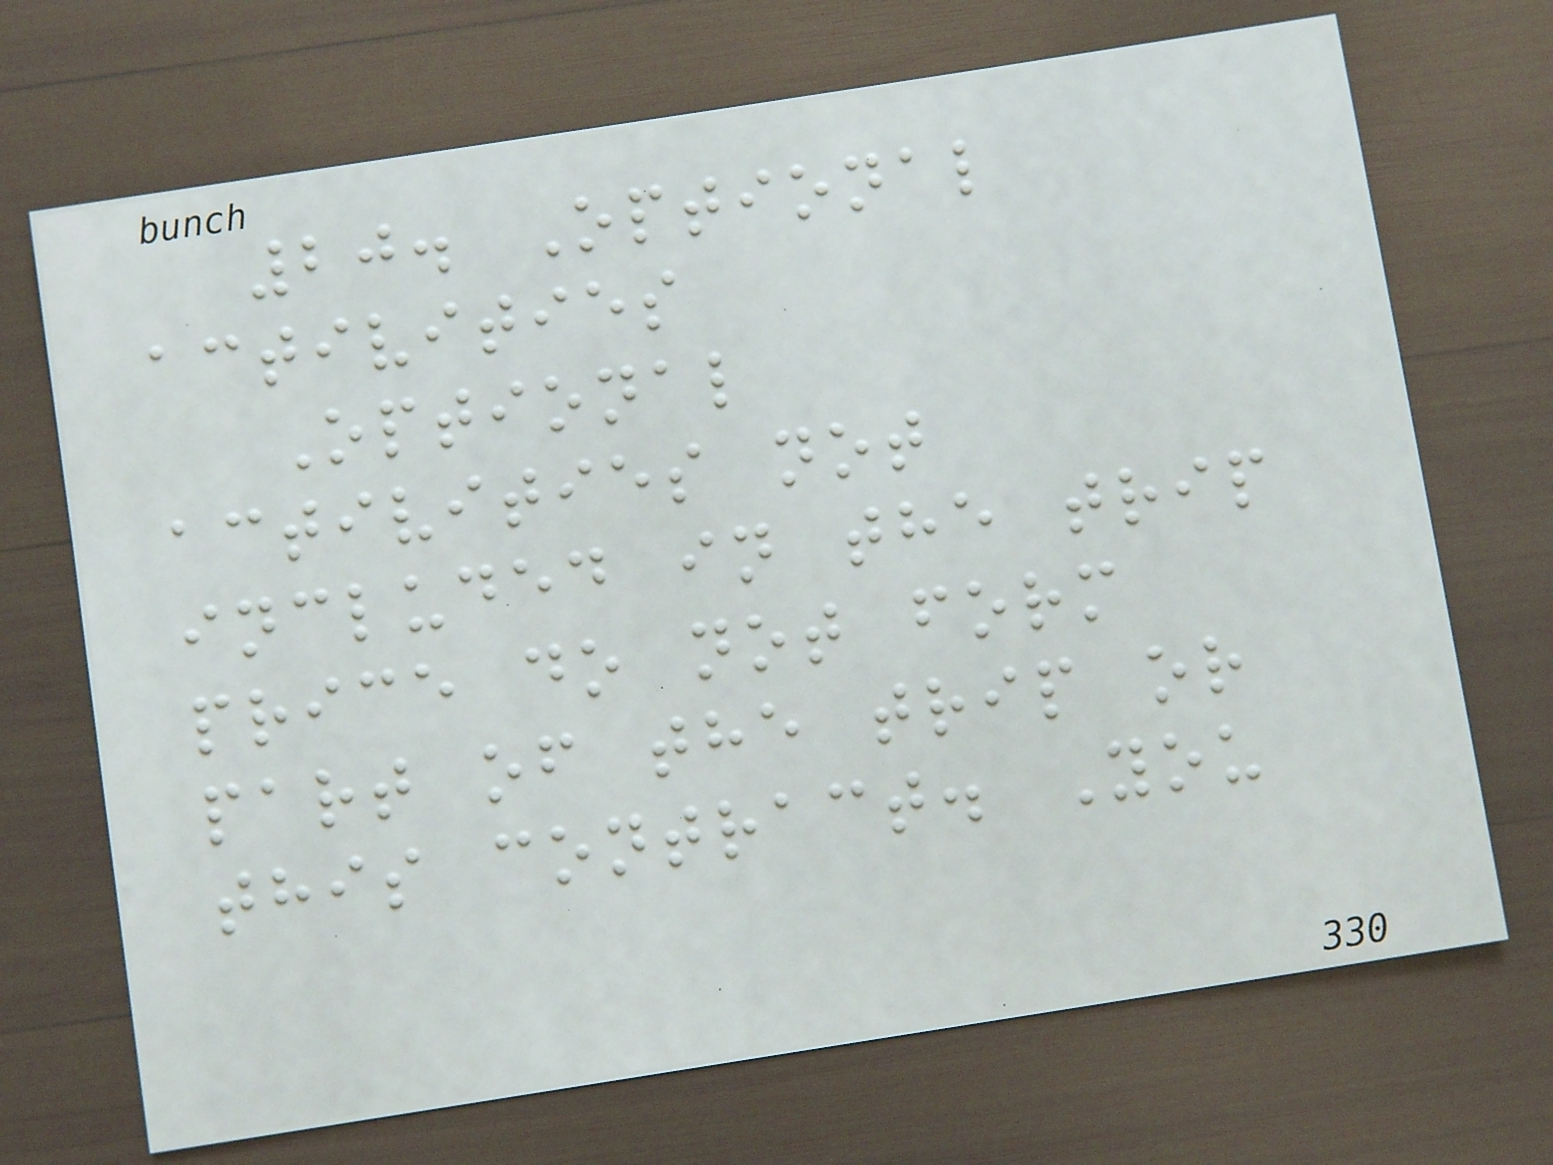20. Optional
activities
Optional
activities not
included in the trip
price do not form
part of the trip or
this contract. You
